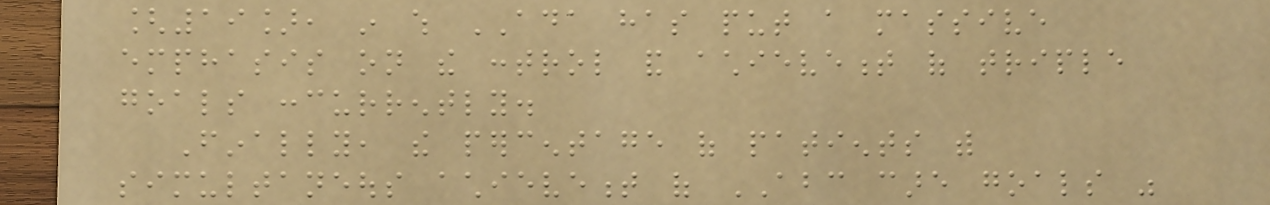[19], in which ADA has put a massive
emphasis on the control and achievement of triple
goals concurrently.
Finally, the percentage of patients with
simultaneous achievement of ABC care goals was
